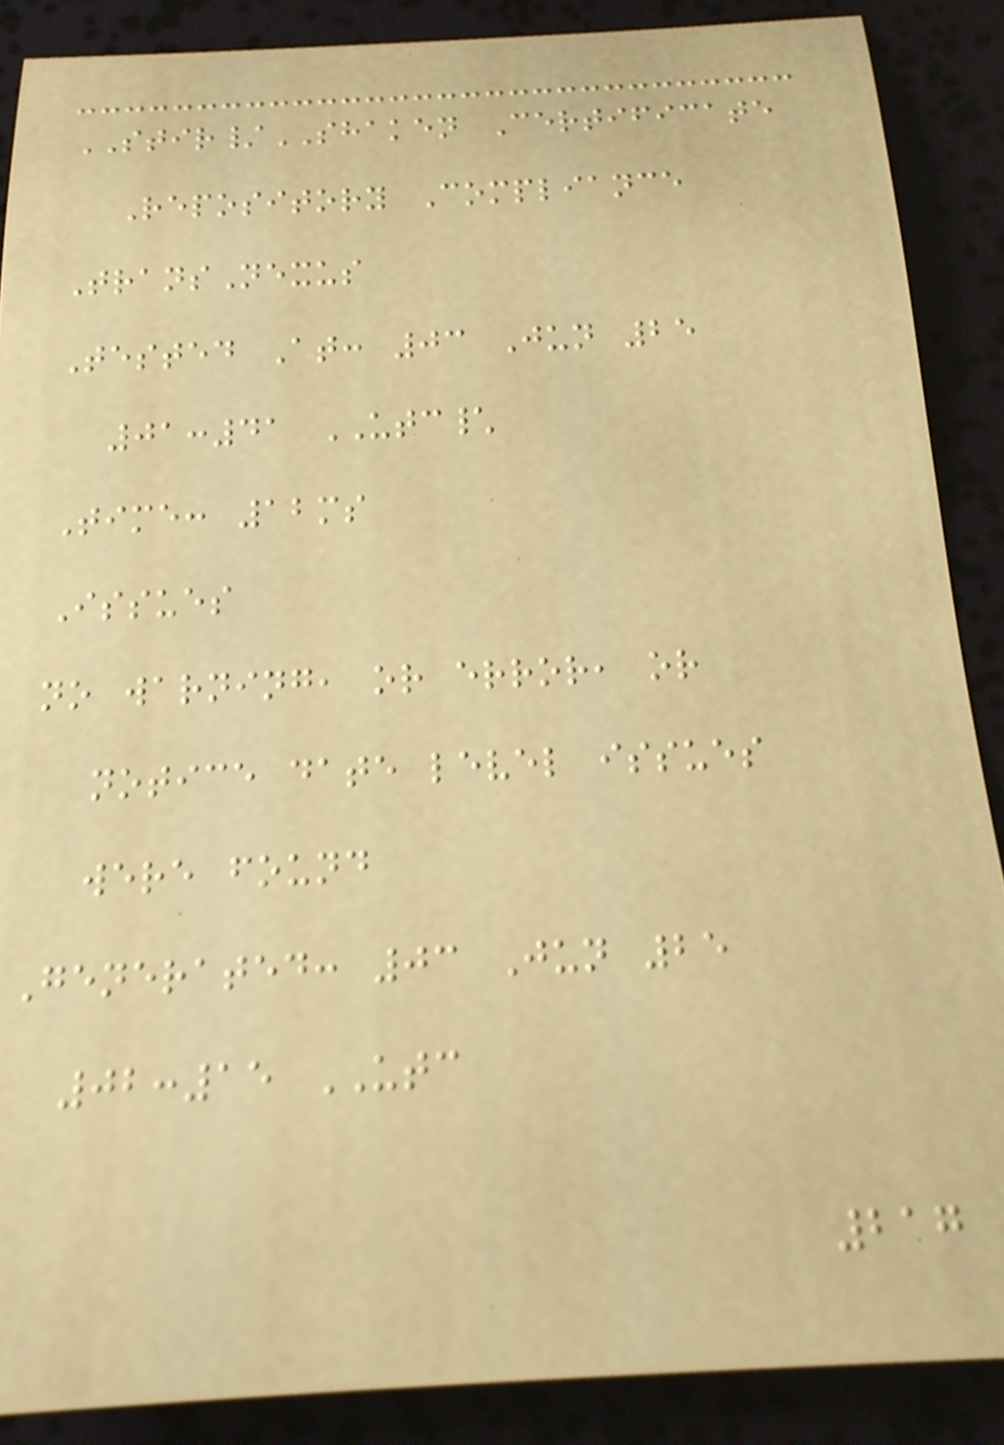STIR/SHAKEN Certificate
Repository Compliance
TransNexus
Tested At: 03 Jun 25
01:41 UTC\
Time: 12ms
Issues
no warning, or error, or
notice date level issues
were found
Generated: 03 Jun 25
02:15 UTC
217
